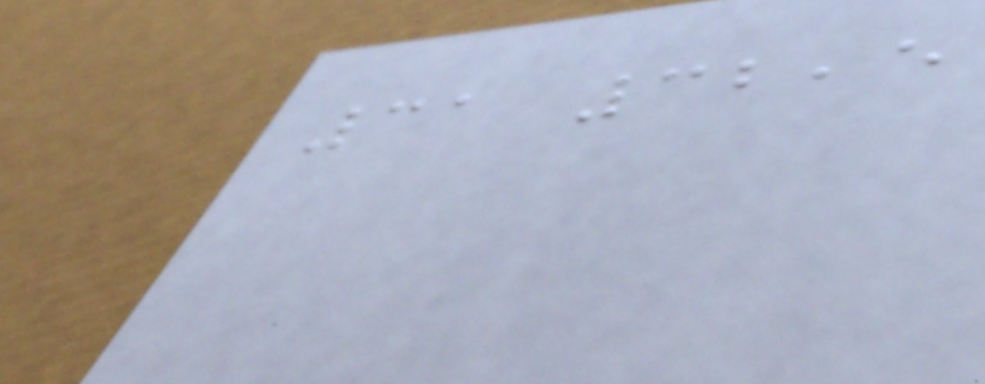31 32,5
